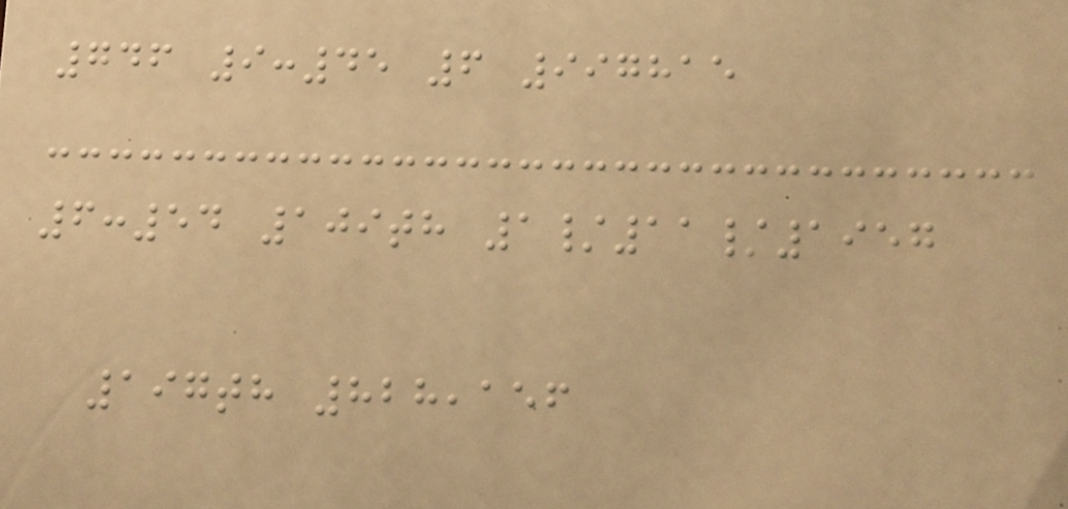746 9:45 6 997815
6:54 109th 1/11/1957
197th 828,156
